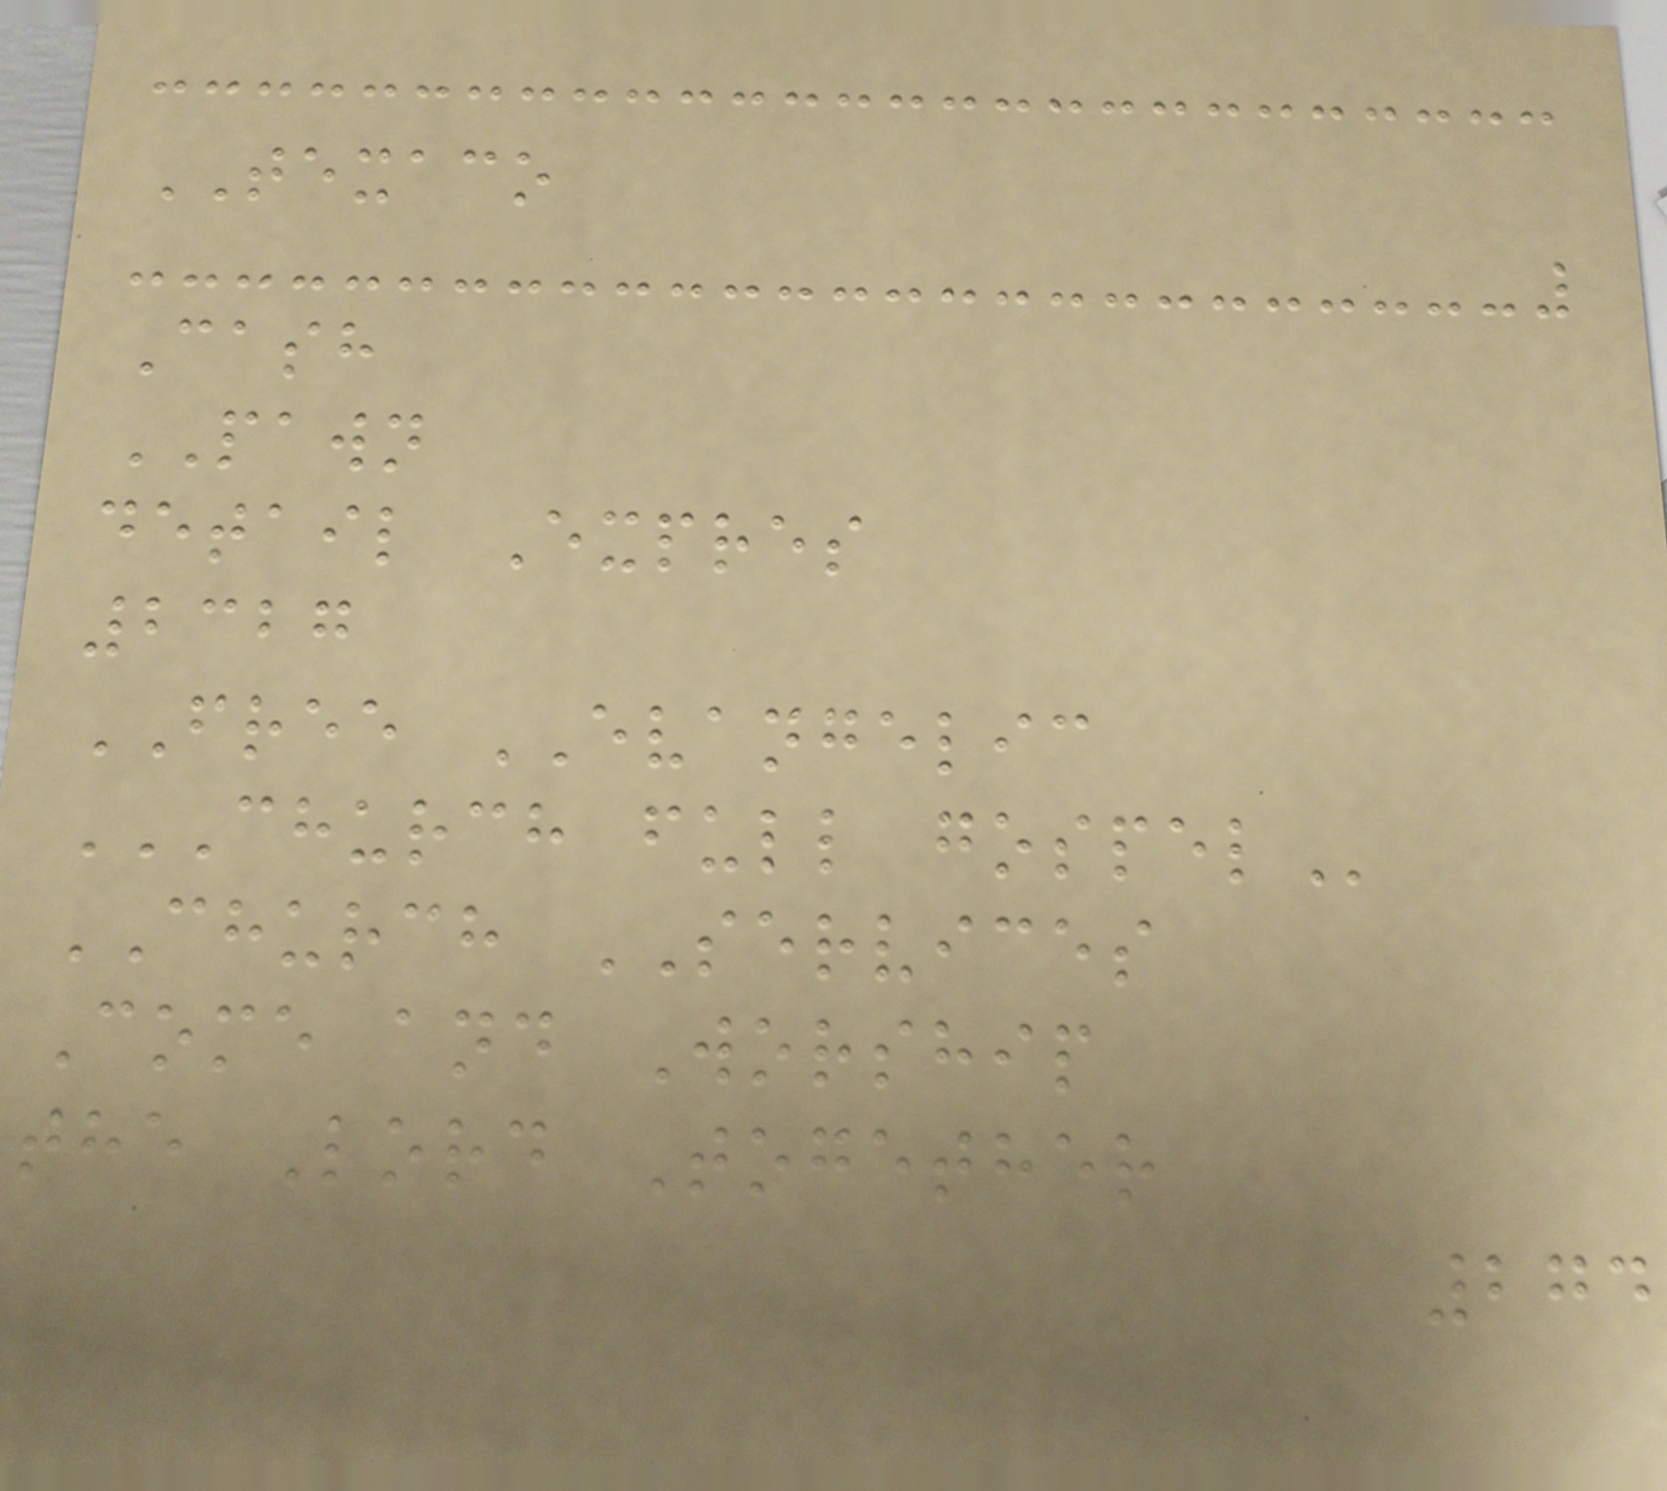TEXACO
Cash
PAWN
detail Expres
2327
FREE EVANGELIC
CHURCH FULL GOSPEL
CHURCH SERVICES
Come and Worship
the Lord Together
274
